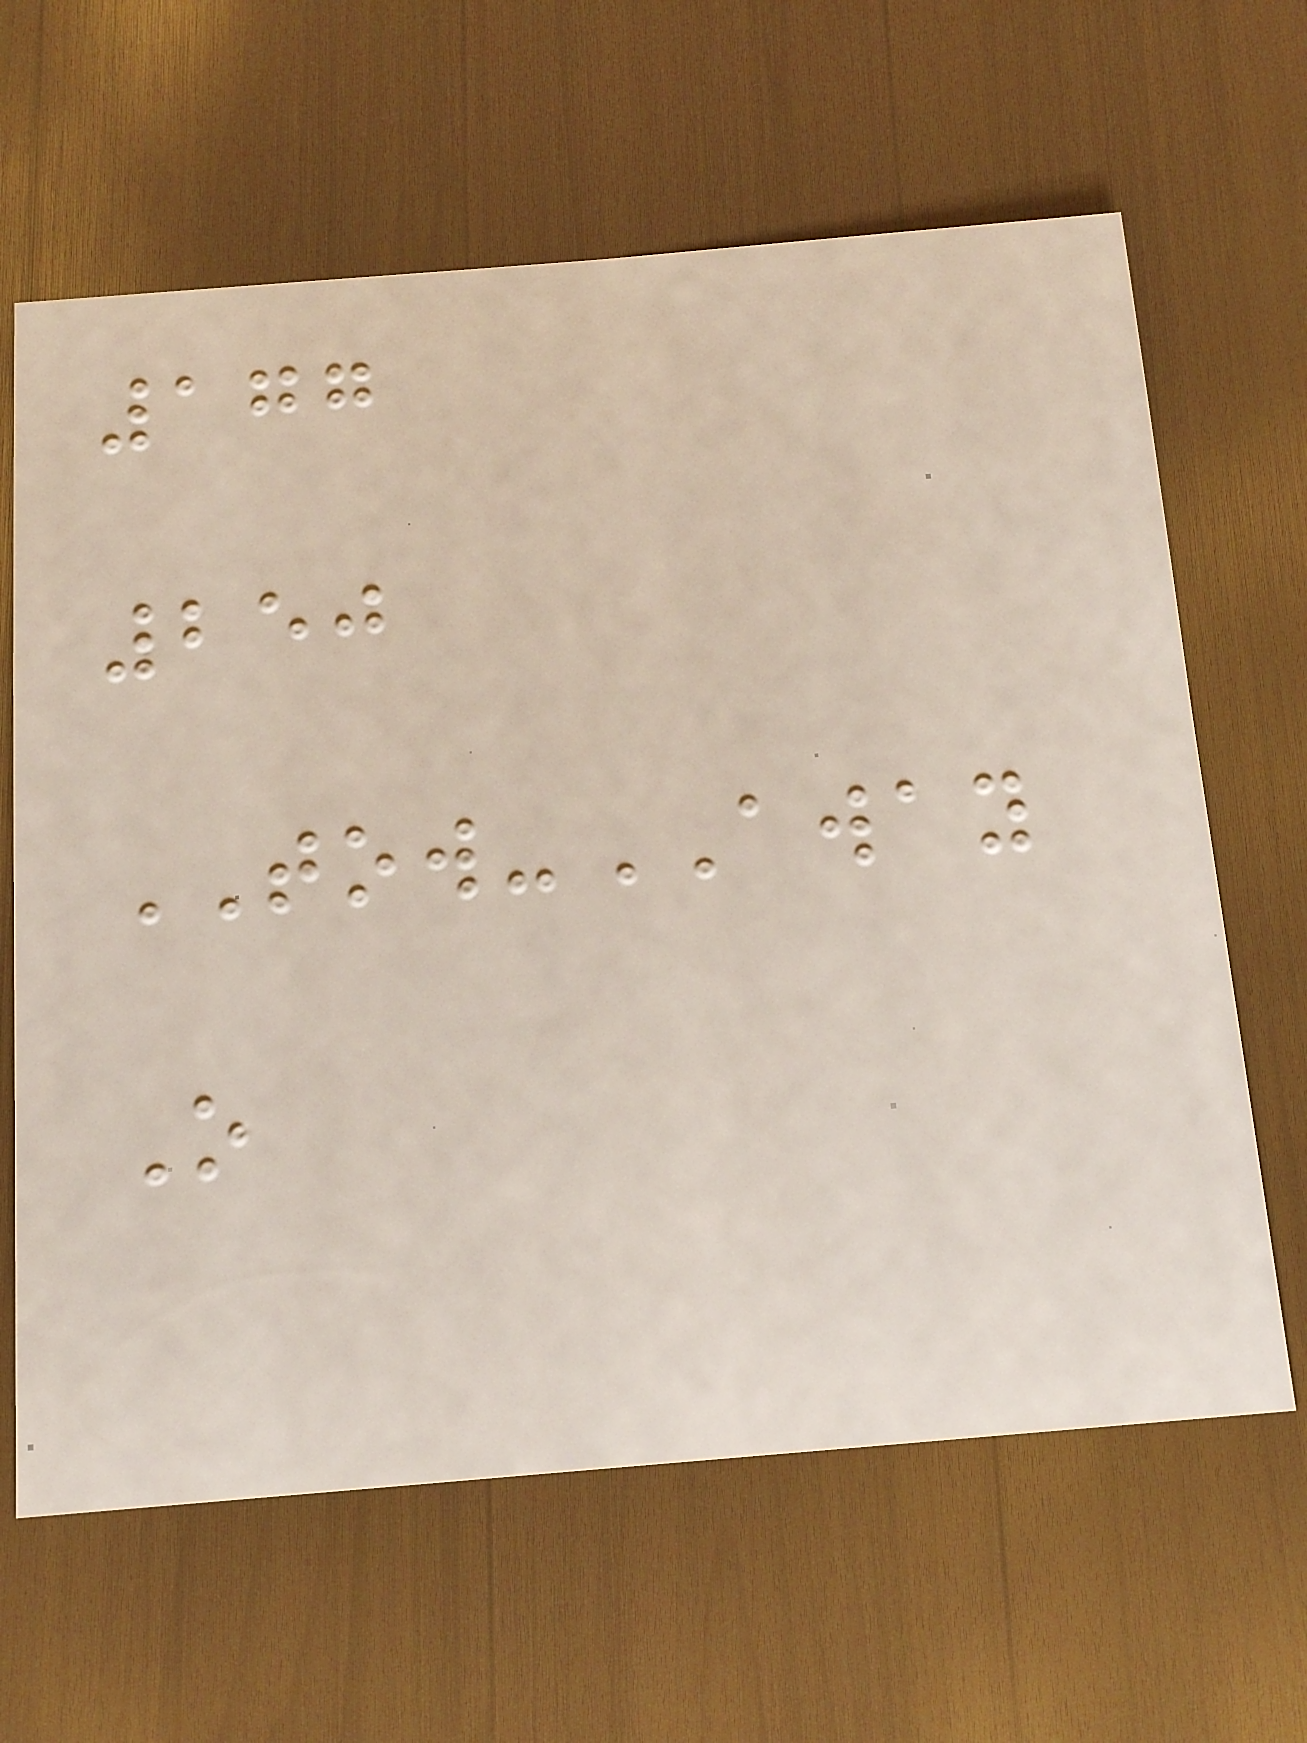177
250
TOW-AWAY
O
